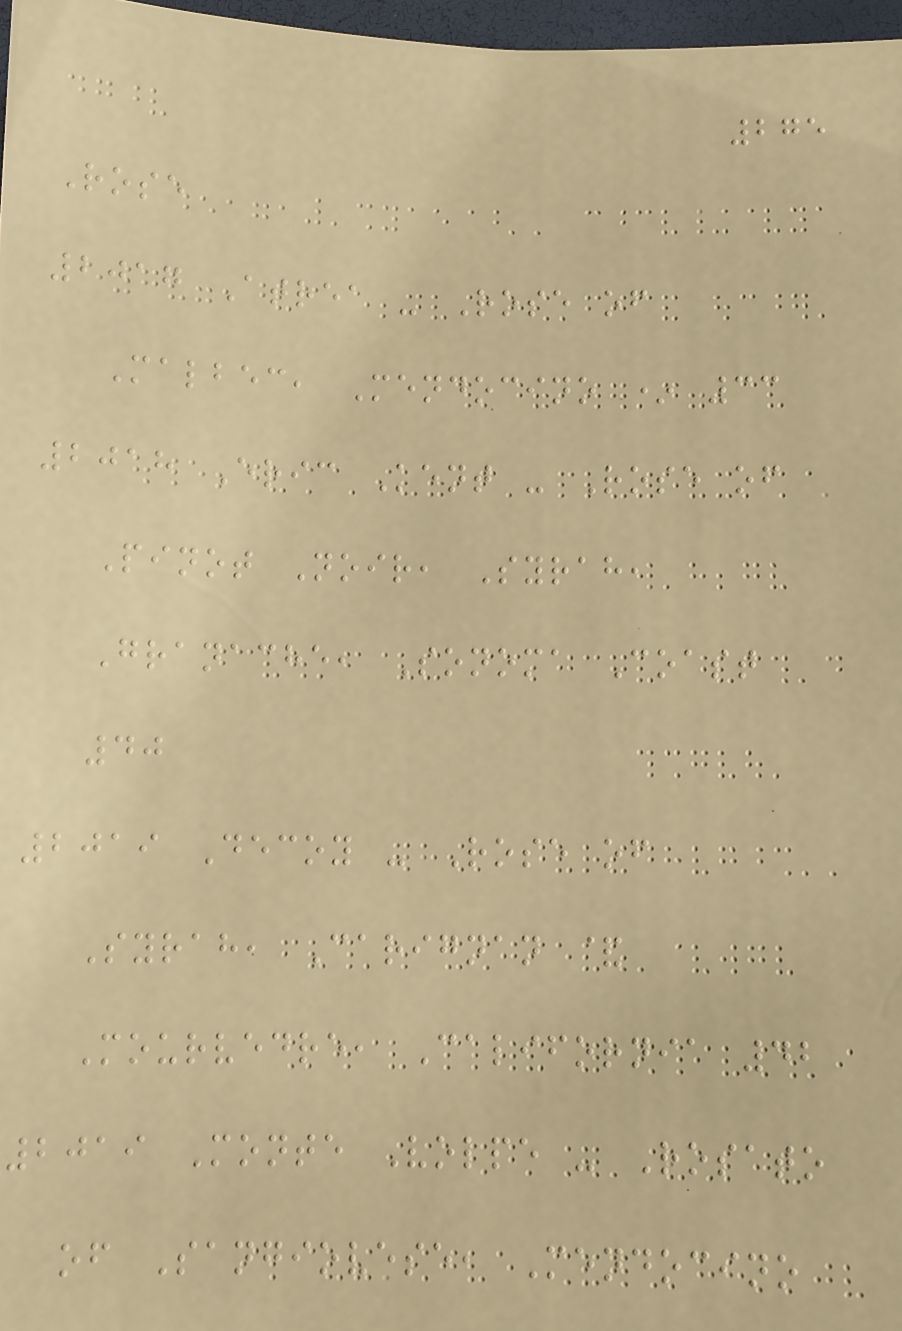275
Rose
2017 Atrea - Rose of
Malbec, Mendocino * 33
2018 Eric Kent - Rose of
Pinot Noir, Syrah,
Granache, Sonoma Coast
40
2019 Decoy - Rose of
Syrah, Carignan &
Mourvedre, California 42
2019 Monte Volpe - Rosato
of Sangiovese, Mendocino
